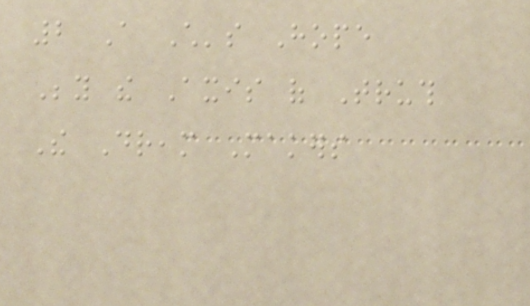2 A Child's Hope
Beyond the Axis of Truth
The Dream Makers
